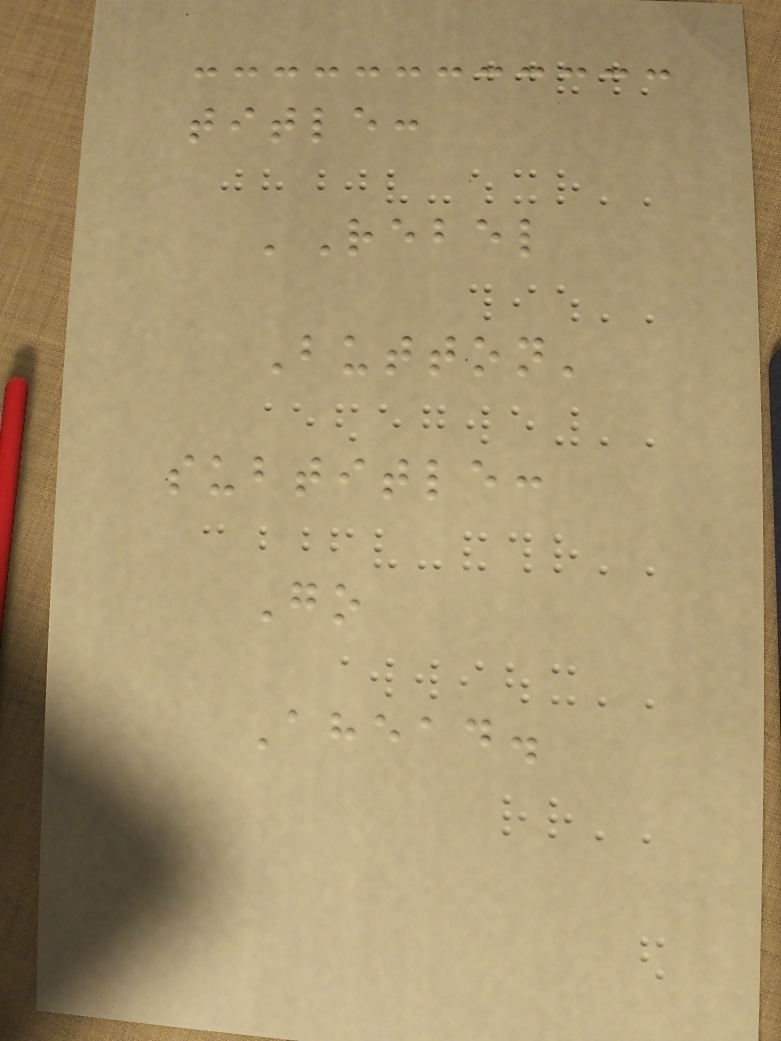title:
'Rebel
Button'
subtitle:
Go
Ahead.
